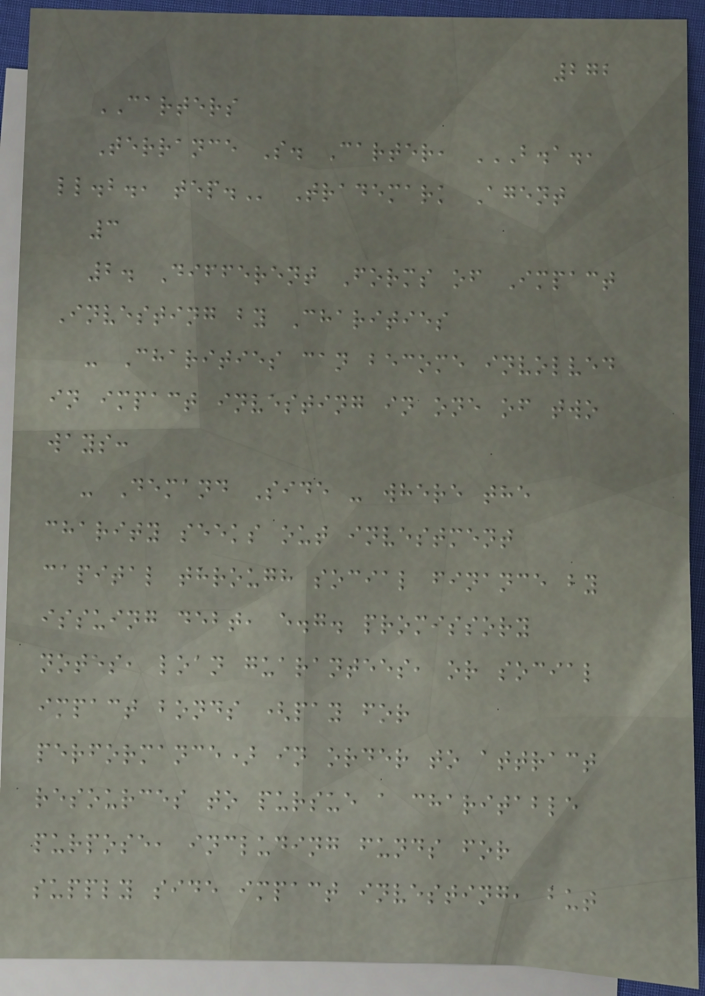272
CARTERS
Terrance S. Carter, B.A.,
LL.B., TEP. Trademark Agent
3
2. Different Forms of Impact
Investing by Charities
- Charities can become involved
in impact investing in one of two
ways:
- Demand Side - where the
charity seeks out investment
capital through social finance by
issuing debt, e.g. promissory
notes, loan guarantees, or social
impact bonds (pay for
performance) in order to attract
resources to pursue a charitable
purpose, including funds for
supply side impact investing, but
